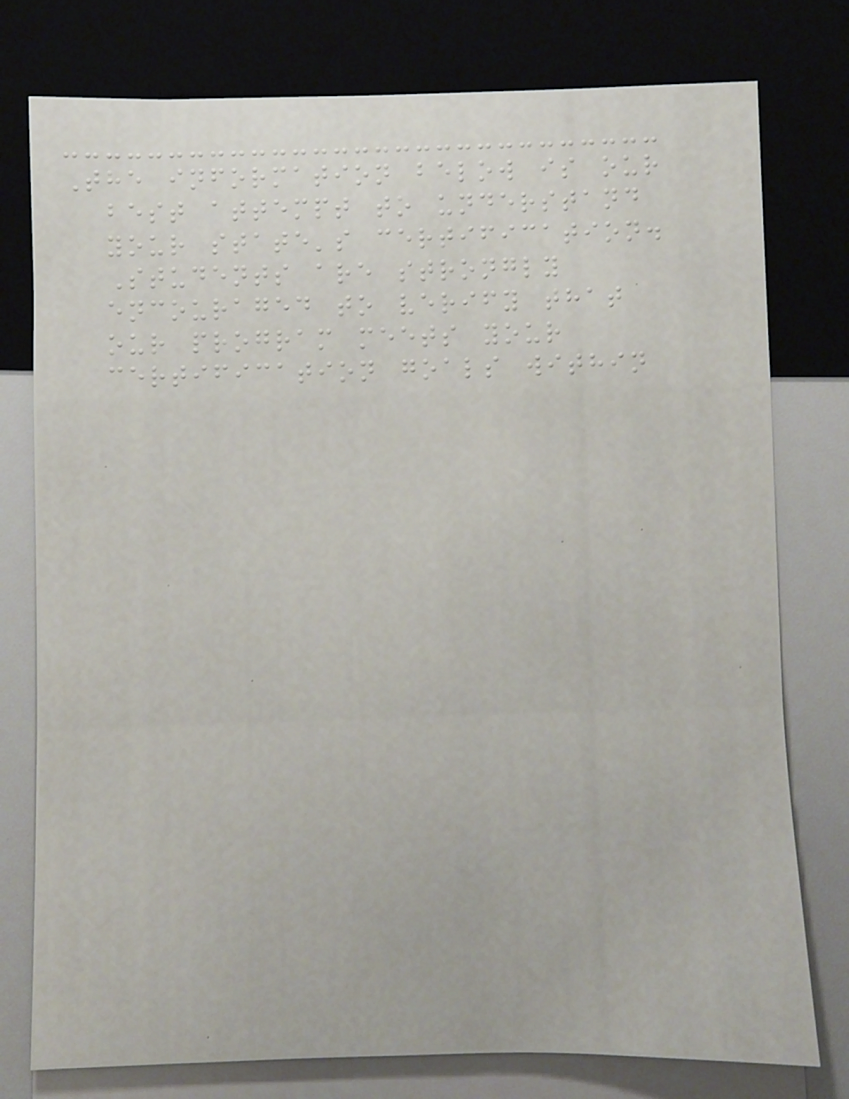The information below is our
best attempt to understand
your state's certification.
Students are strongly
encouraged to verify that
our program meets your
certification goals within
